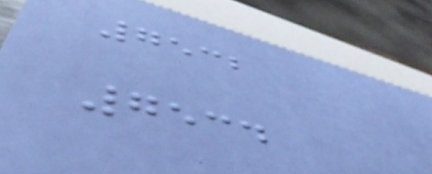7532
7534
